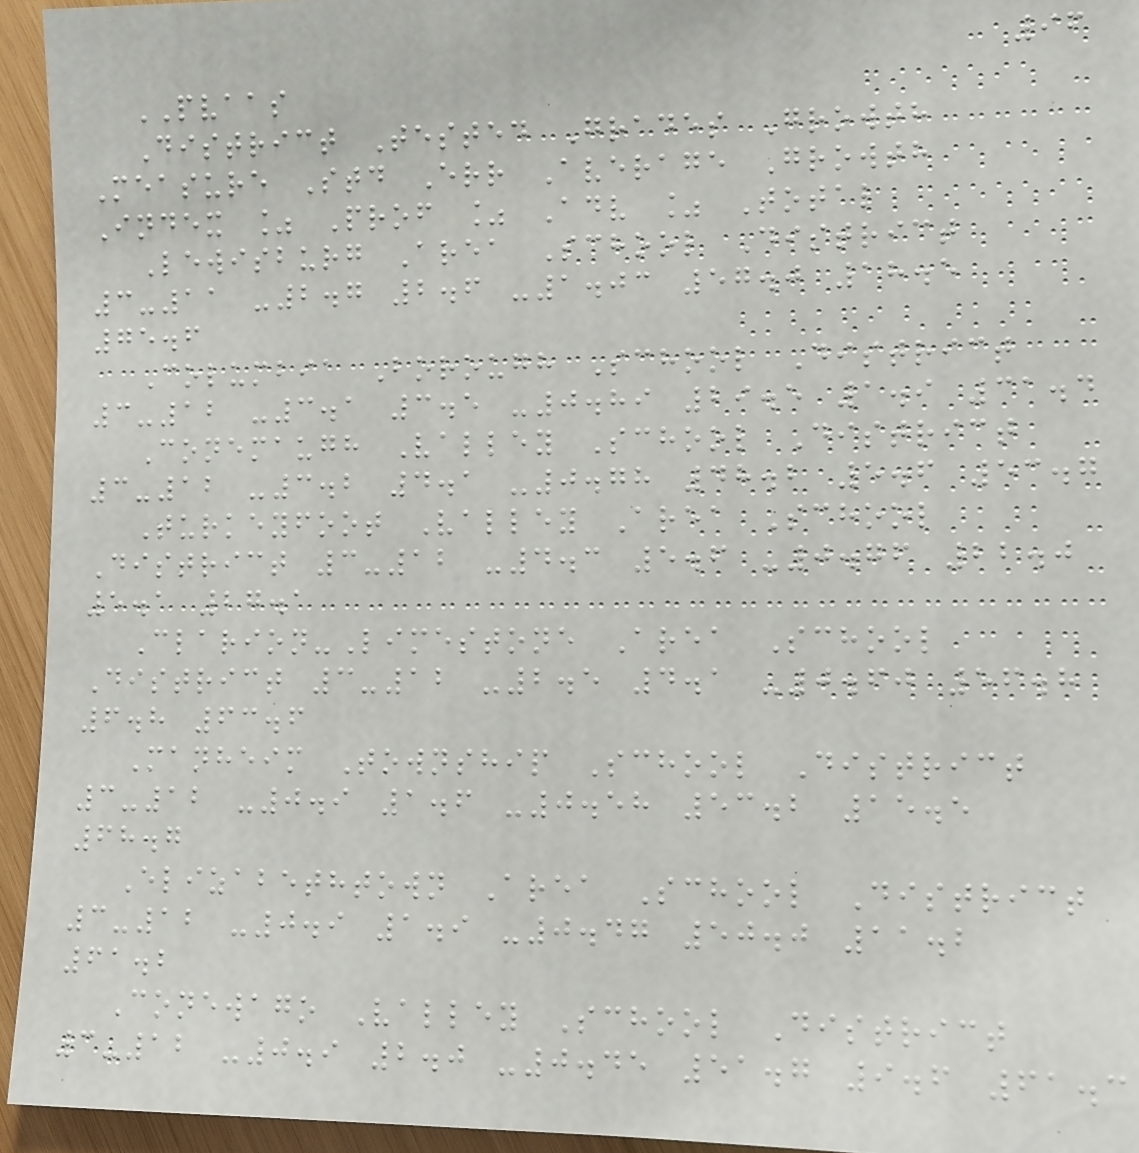96
PVAAS
District Tested Grades Growth
Measure Std Err Average Growth
Index % Prof % Adv % Total
Lewisburg Area School District
3-11 -2.7 2.6 -1.03 57.0 18.5
75.6
Columbia Borough School District
3-12 -3.1 3.5 -0.89 29.5 1.9 31.4
Conemaugh Valley School District
3-12 -3.2 4.1 -0.78 48.2 5.6 53.7
Turkeyfoot Valley Area School
District 3-12 -4.3 5.6 -0.76 22.0
5.1 27.1
Clarion-Limestone Area School
District 3-12 -2.5 4.1 -0.60 56.8
6.8 63.6
Manheim Township School District
3-12 -0.9 1.6 -0.58 53.2 15.5
68.7
Elizabethtown Area School District
3-12 -0.9 1.9 -0.47 50.0 11.2
61.2
Conewago Valley School District
3-12 -0.9 2.0 -0.45 51.7 9.6 61.3
